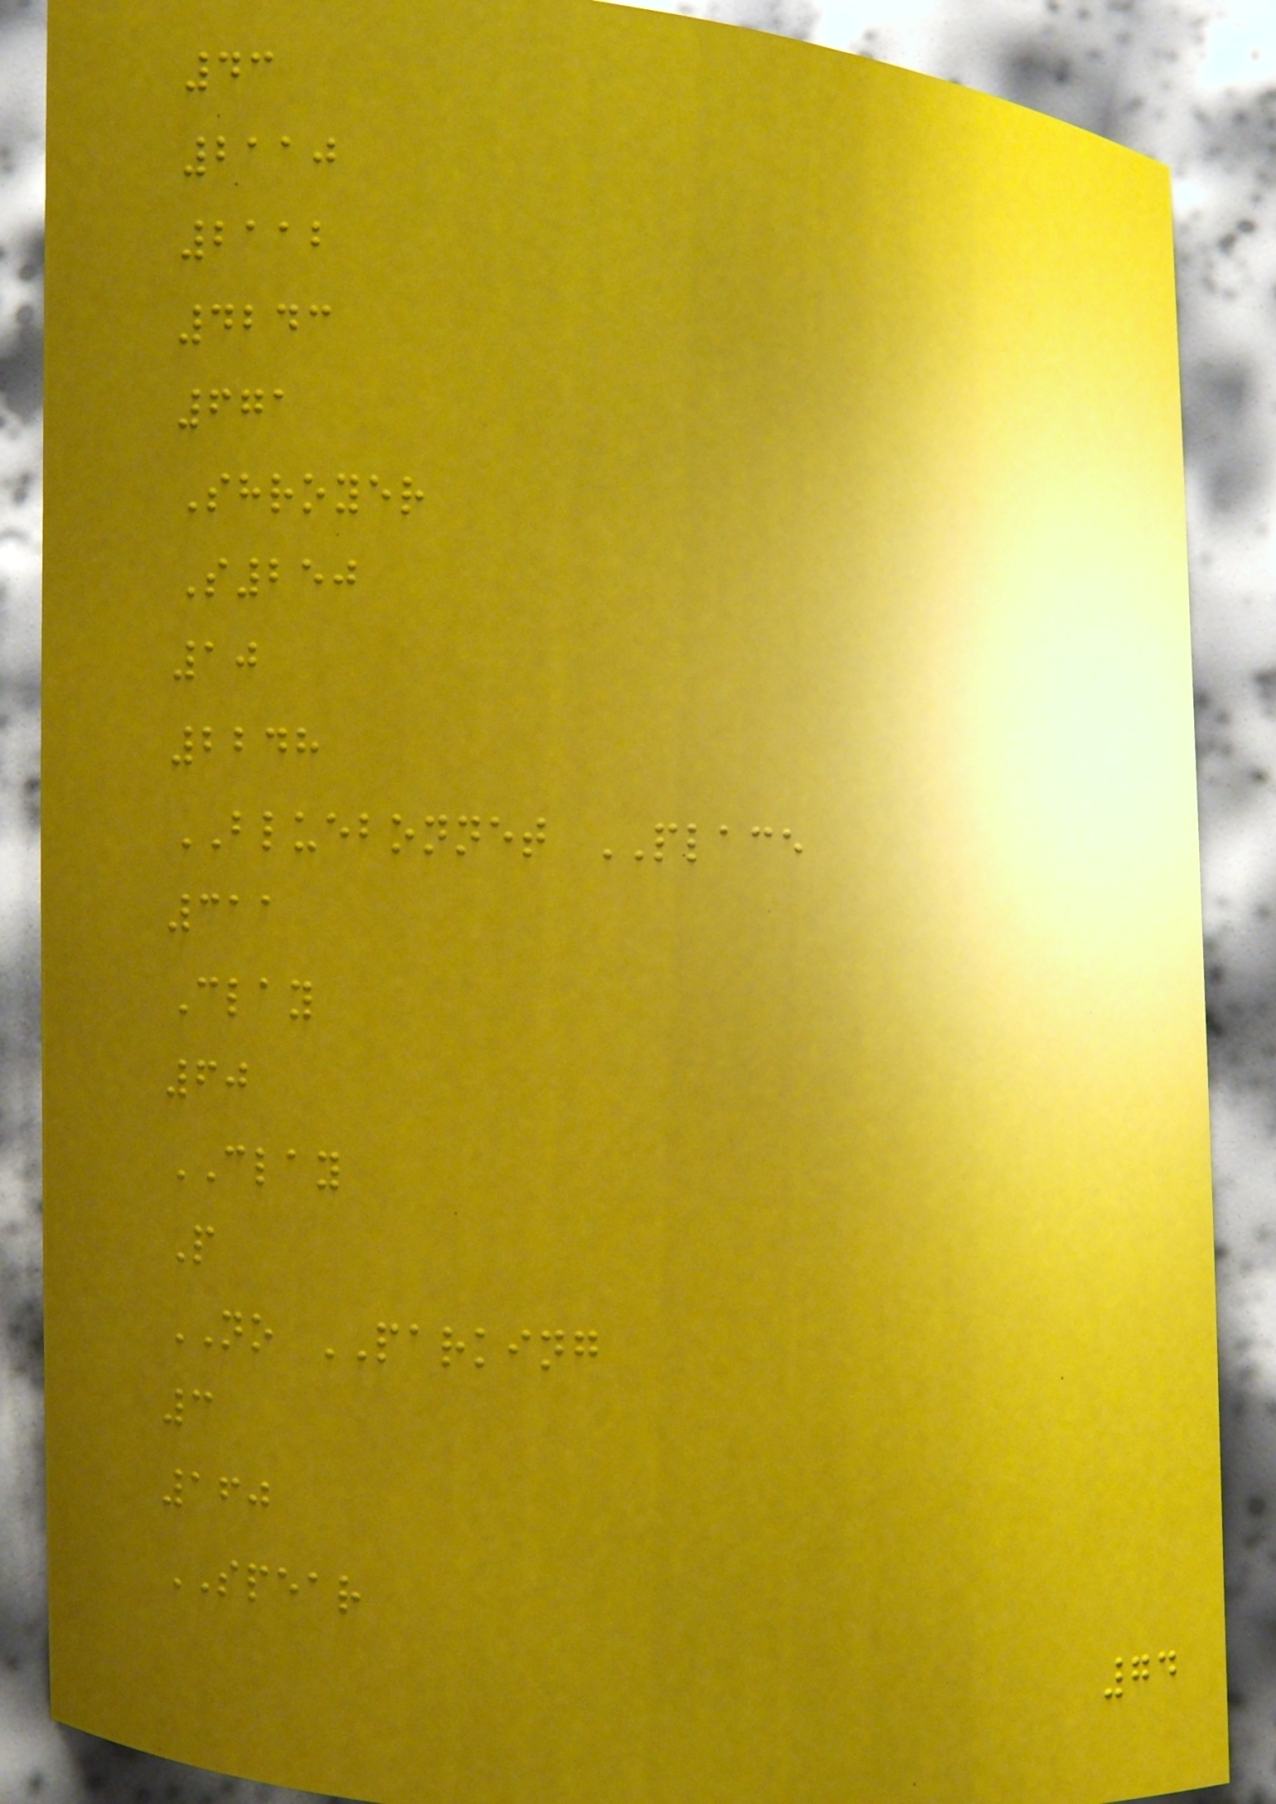43
2110
2112
4243
671
Shroyer
S250
10
2248
BLUEBONNET PLACE
311
Clay
60
CLAY
P
NO PARKING
3
160
SPEAR
74
